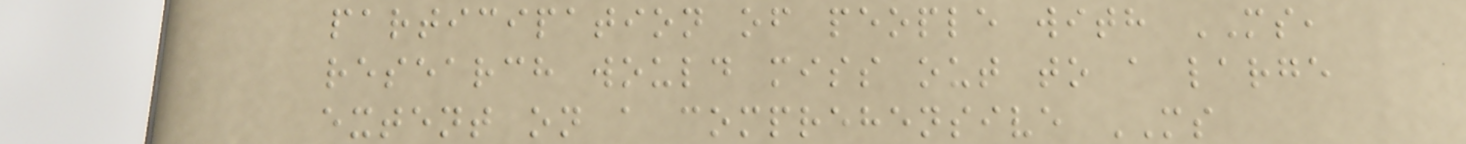participation of people with MS,
research would miss out to a large
extent on a comprehensive MS
